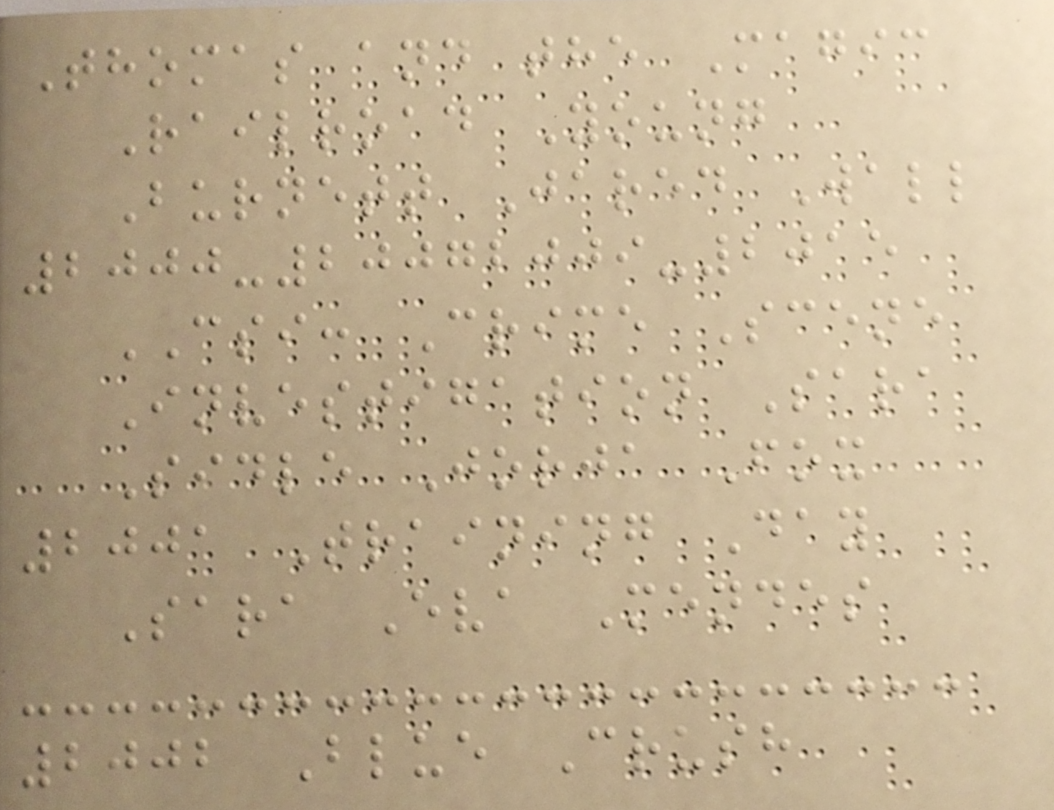Thomas and the Magic
Railroad Young
Burnett Jared Wall
2000-20072009-2015
CSI: Crime Scene
Investigation Sara
Sidle Jorja Fox
2001 Training Day
Sara Eva Mendes
2002 Blue Crush
